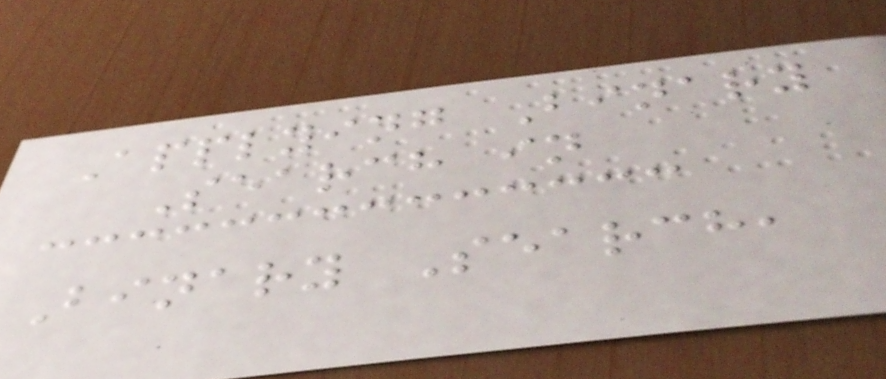Applying Binary
Search in
Binary Search,
